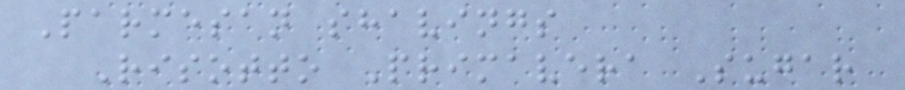Parmesan shavings
Risotto Primavera Sugar
